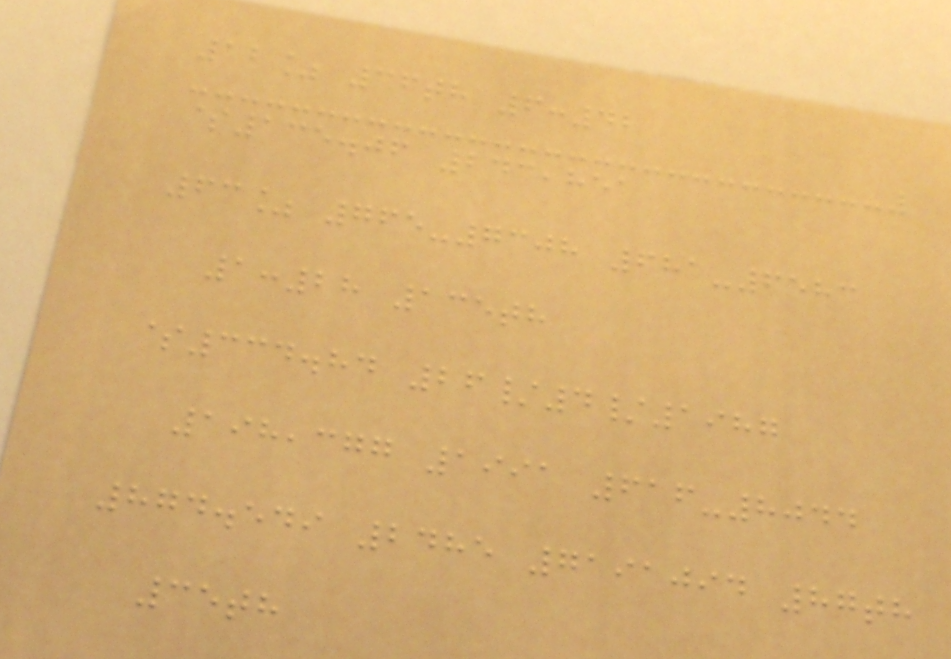12% 36th 6:42
$135.06 243,851
63% 765-7308 681-6583
1:28 135th
$334.84 26/4/1987
198,377 1991 616-8044
874.549 2485 7191094 87th
35th
